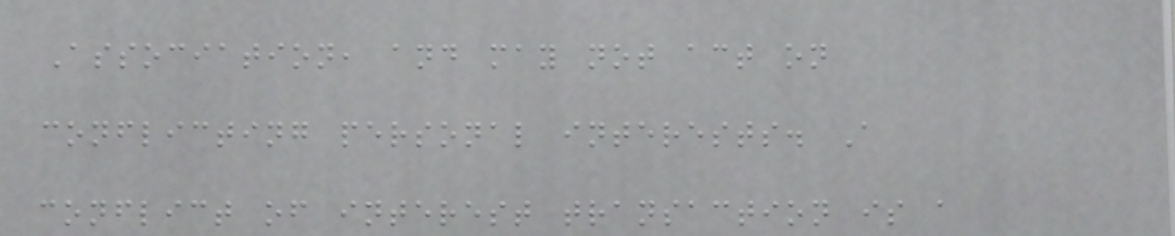Association, and may not act on
conflicting personal interests. A
conflict of interest transaction is a
